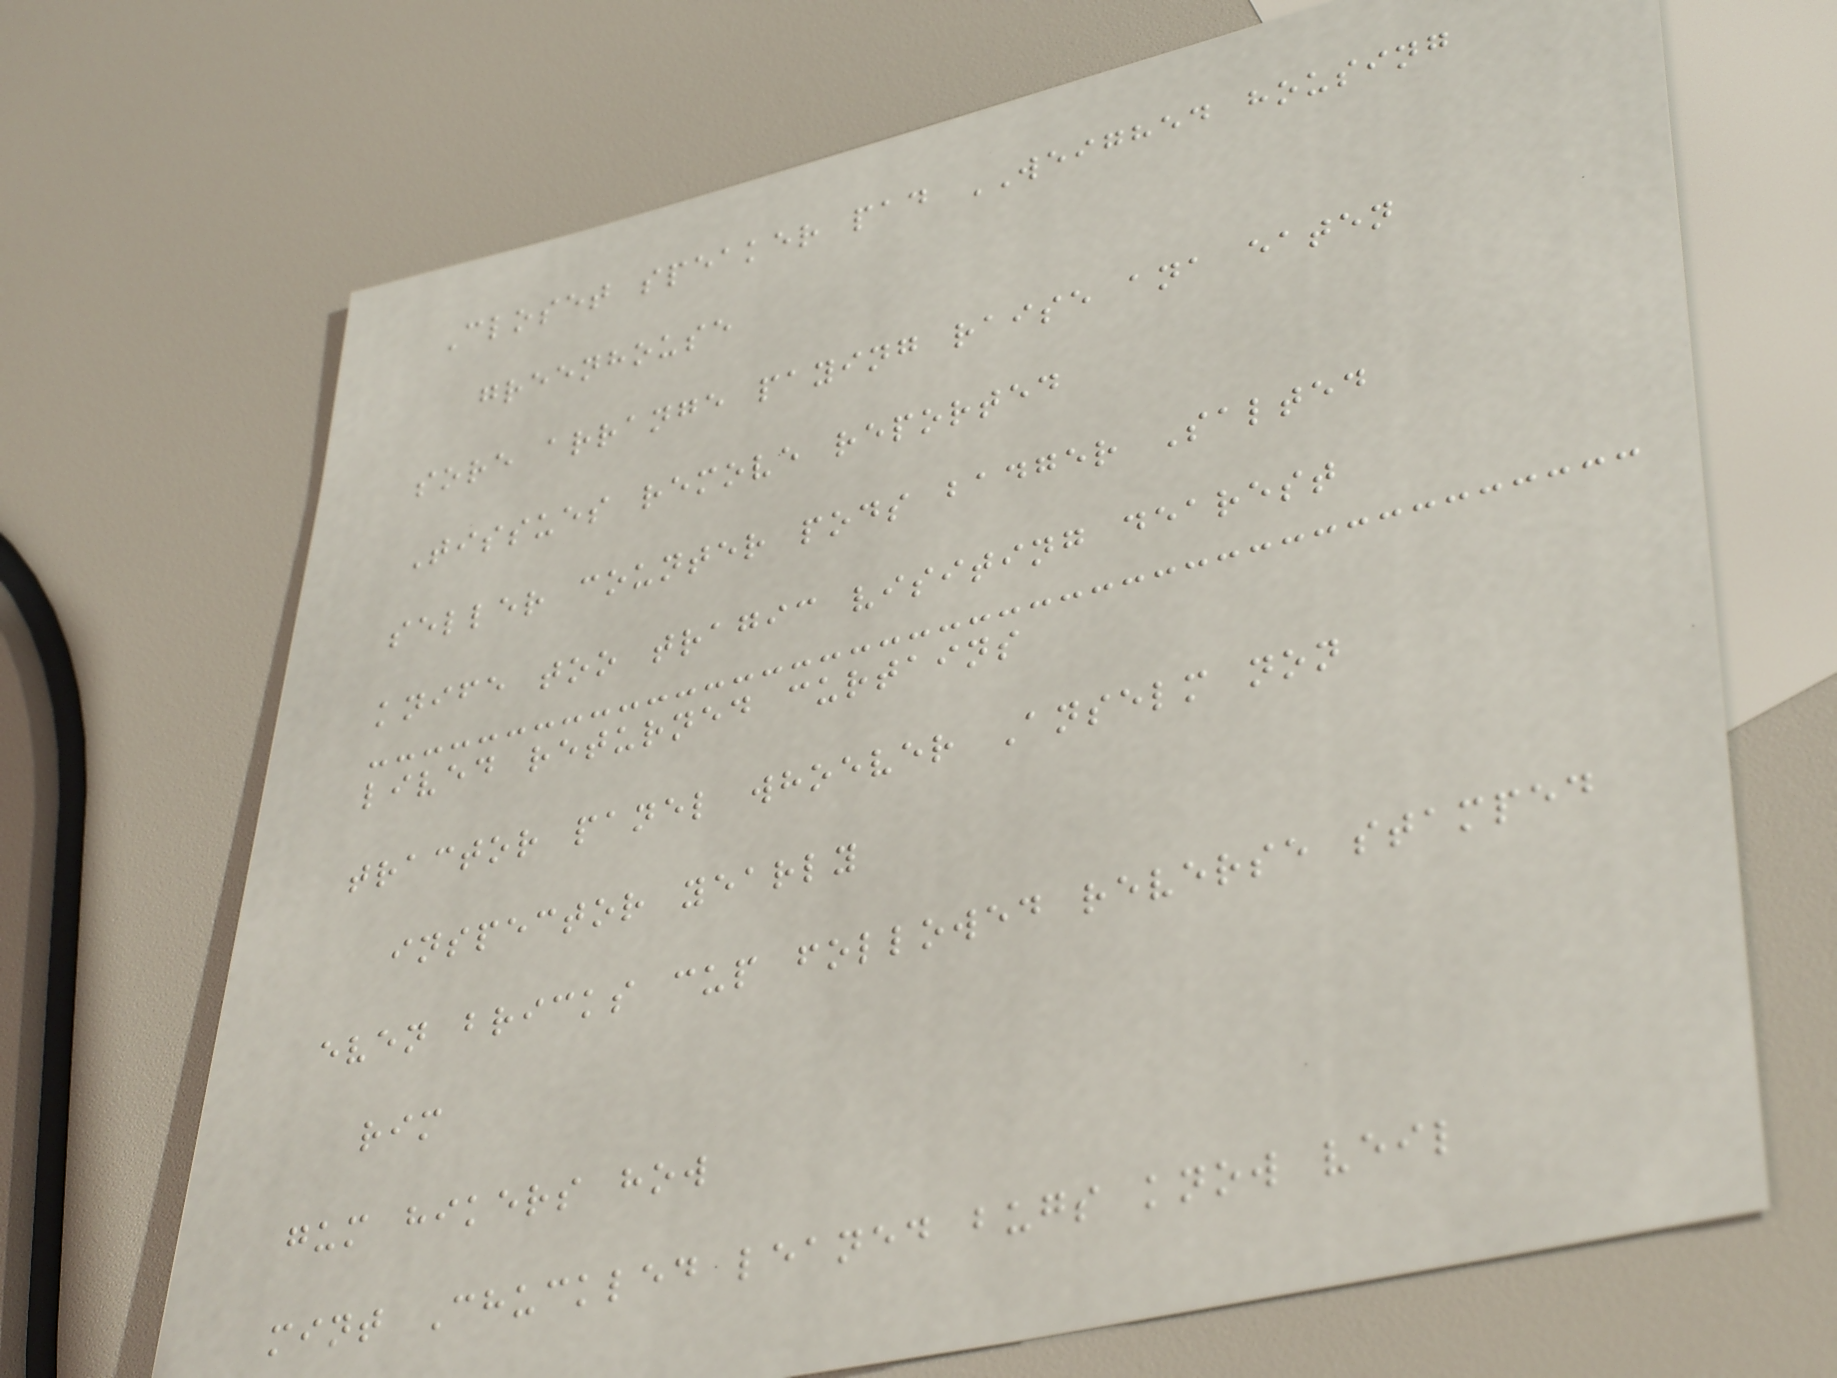Closet speaker pad WEIGHED housing
greenhouse
sore arrange paying raise ana eaten
Tissues remove reported
seller counter pods badger Salted
knife too tragic visiting dearest
lived returned curtains
tractor panel whoever Anselm non
inspector yearly
even bricks cup followed reverse stamped
rim
gum hikers how
mint Chuckled leaned bugs know veil
